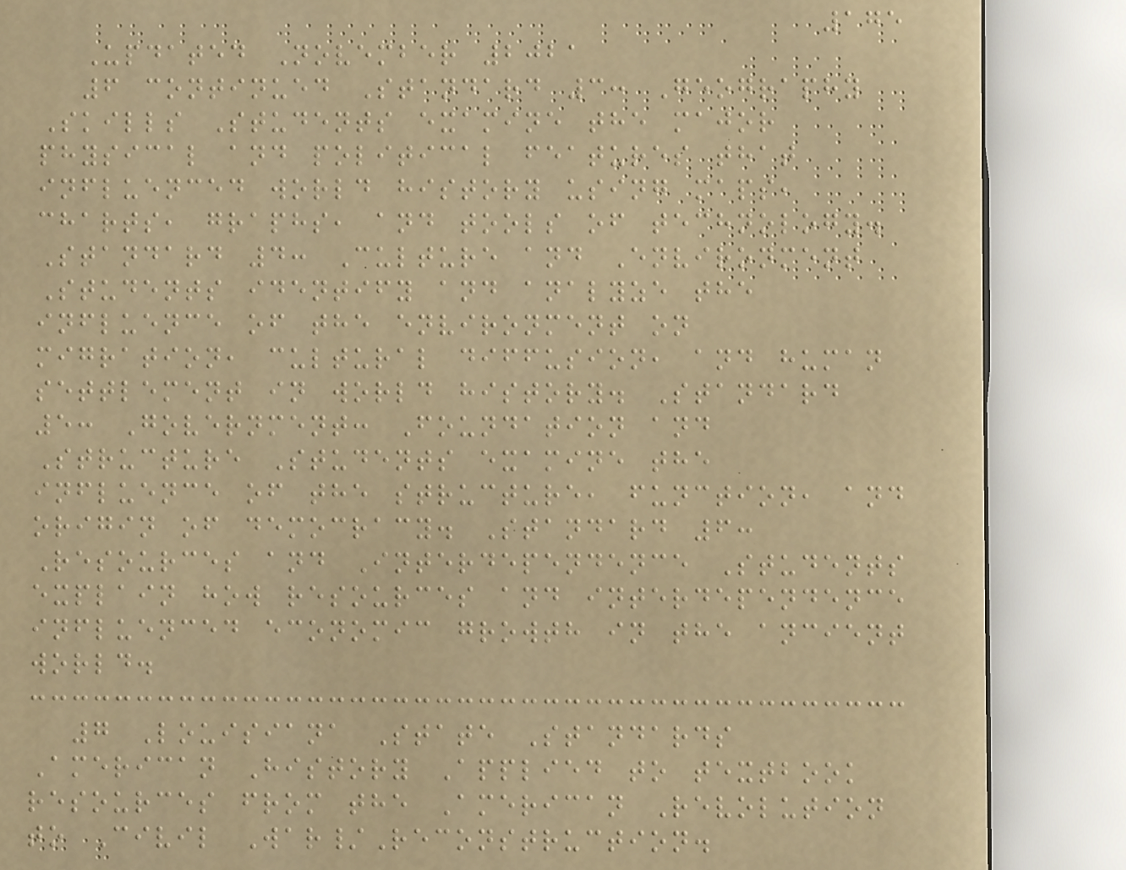175
Updated November 2021
6 continued Standard 3: Geography
Skills Students examine the major
physical and political features that
influenced world history using maps,
charts, graphs, and tools of technology.
Standard 4: Culture and Environment
Students identify and analyze the
influence of the environment on
migration, cultural diffusion, and human
settlement in world history. Standard
5: Government: Foundation and
Structure Students examine the
influence of the structure, function, and
origin of democracy. Standard 6:
Resources and Interdependence Students
explain how resources and interdependence
influenced economic growth in the ancient
world.
7 Louisiana State Standards
American History Applied to textbook
resources from the American Revolution
to Civil War/Reconstruction.
